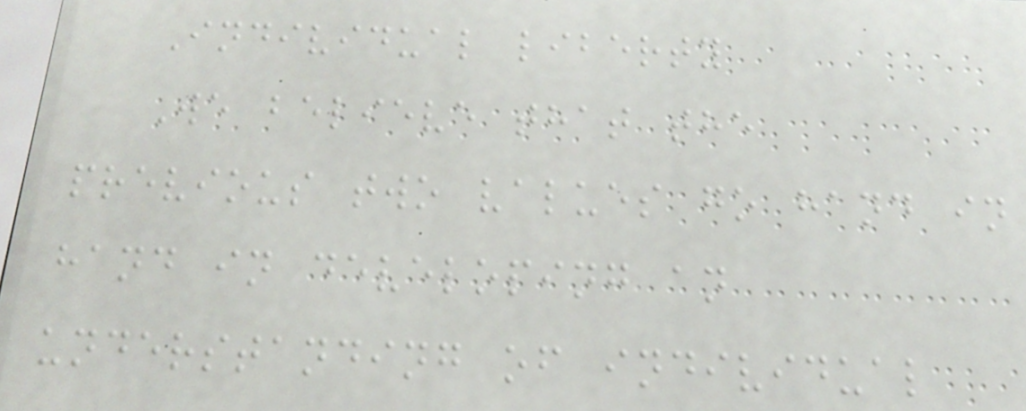Individual liberty
We believe that the
previous two values go hand in
hand in developing an
understanding of individual
